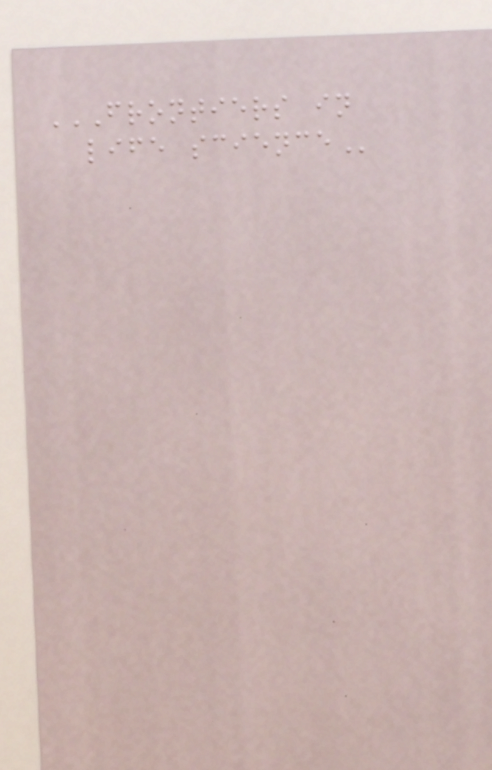FRONTIERS IN
LIFE SCIENCE
